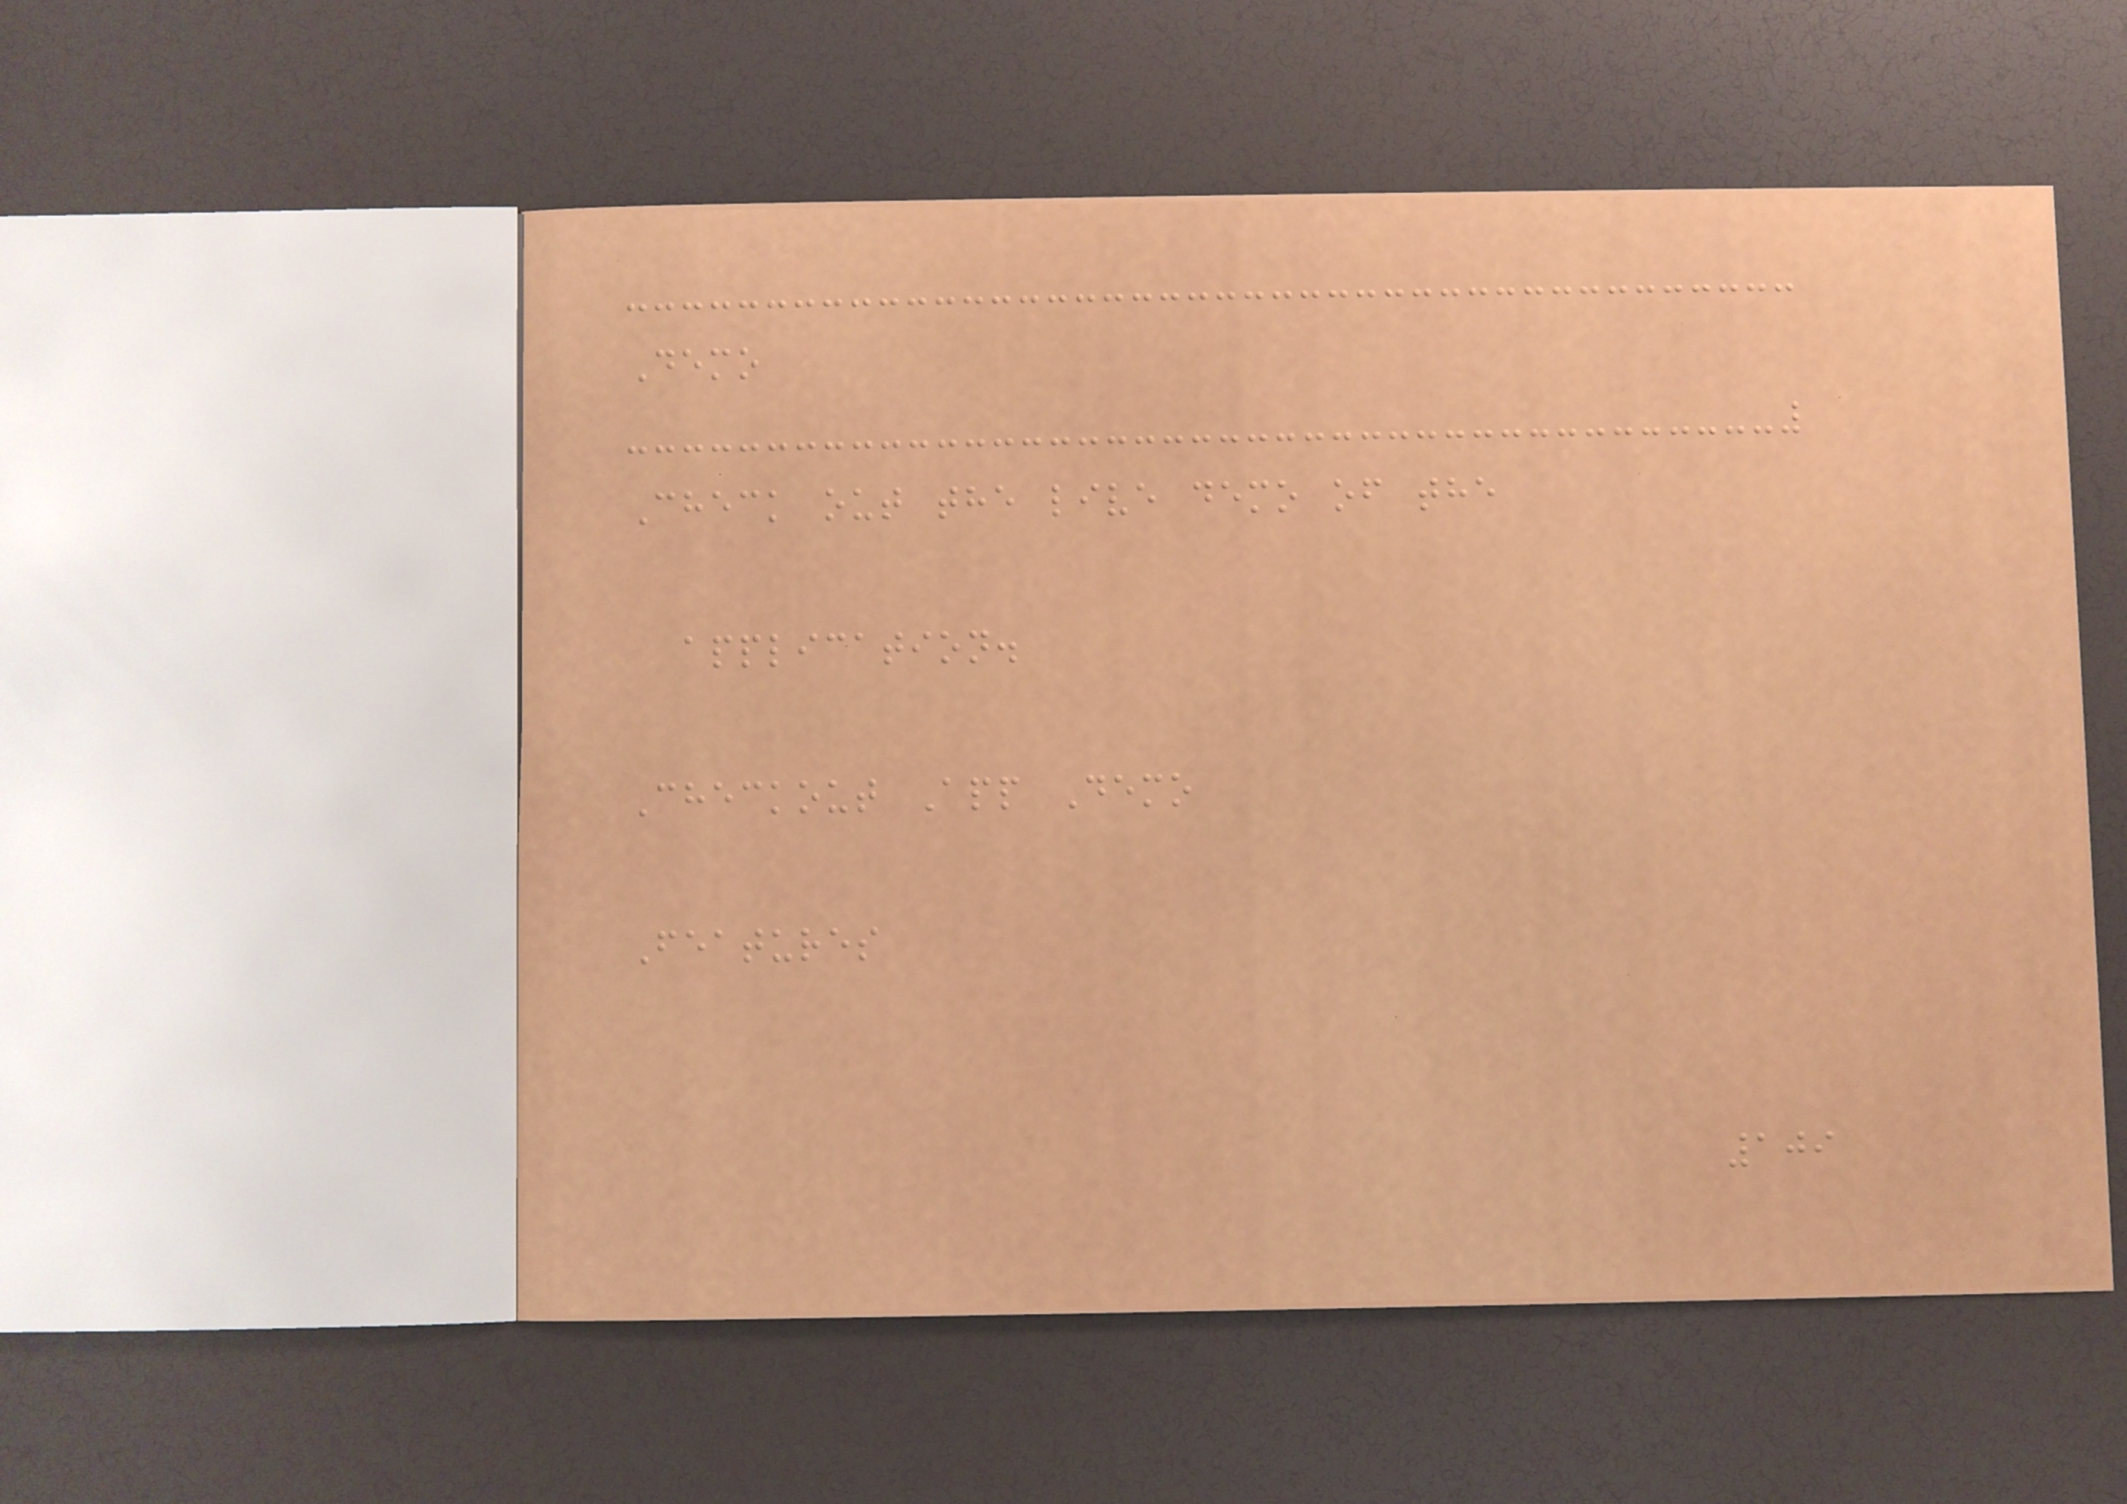Demo
Check out the live demo of the
application.
Checkout App Demo
Features
109
